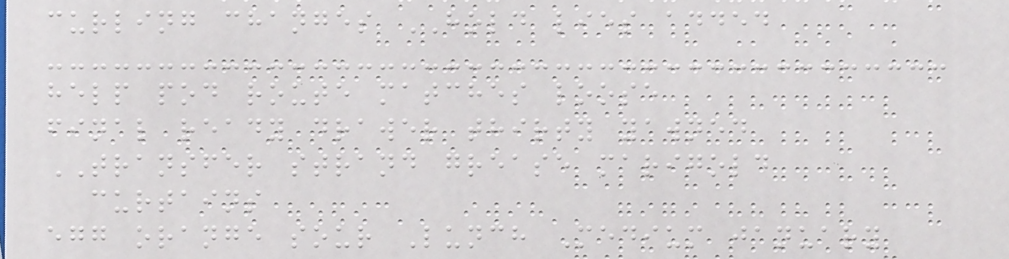curling changes HOLD lies added
help pod route matches loose
final ready drawer thirty yawned
TRANSFER strand grease marigold
curtains
egg orange sour Lunch Medium january
